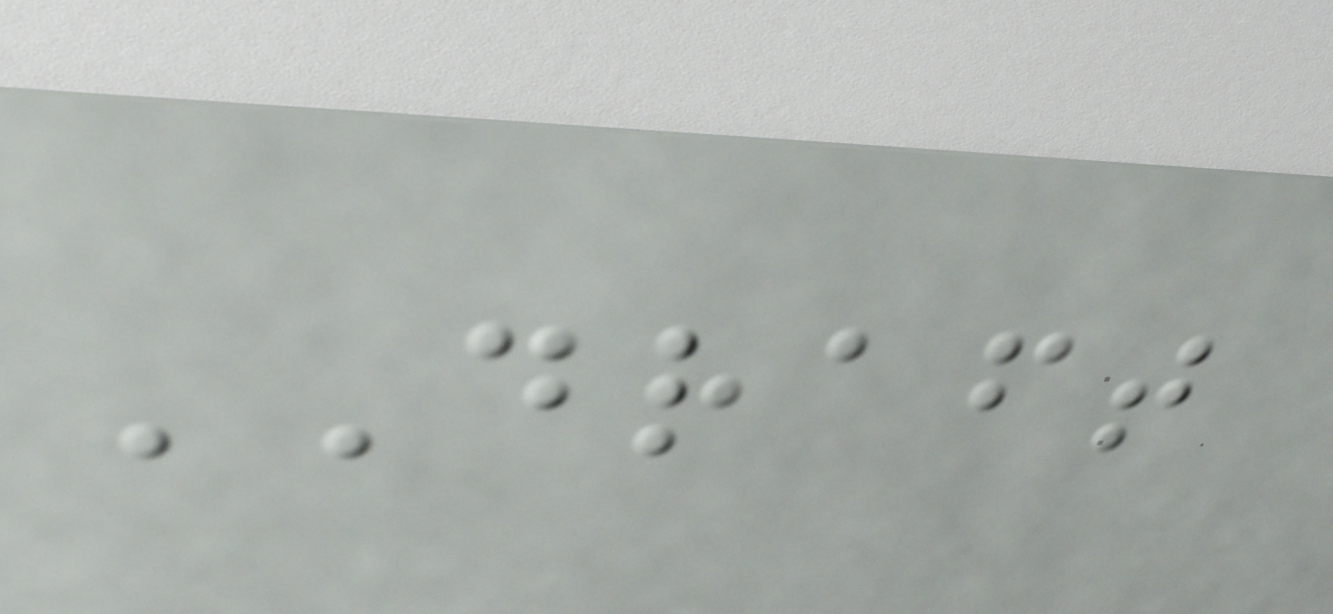DRAFT
